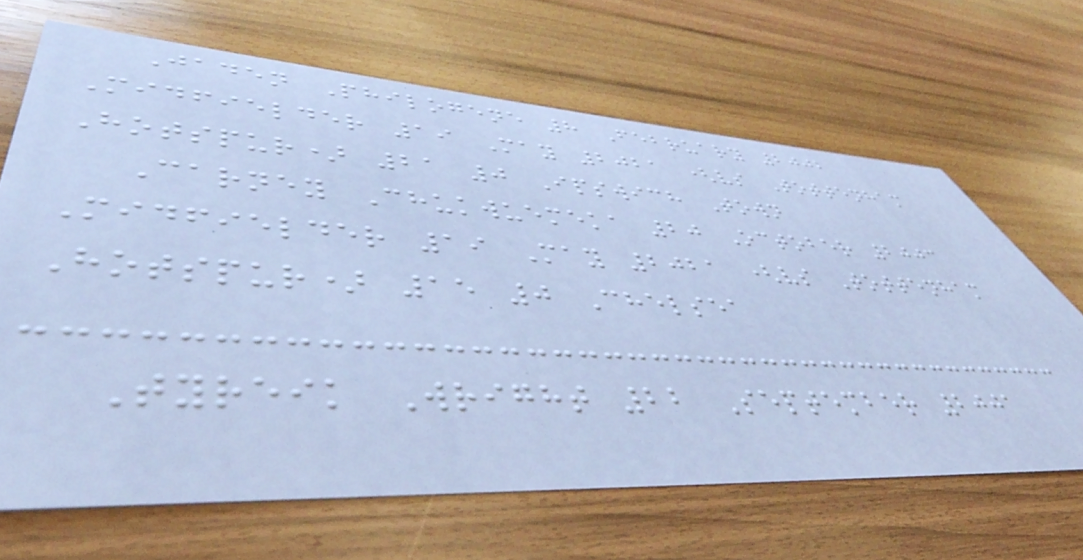Jaden Philogene 8 February 2002
Midfielder 19 May 2021 (vs Tottenham
Hotspur) 21 0 Ipswich Town
Carney Chukwuemeka 20 October 2003
Midfielder 19 May 2021 (vs Tottenham
Hotspur) 15 0 Chelsea
Tyreik Wright 22 September 2001
